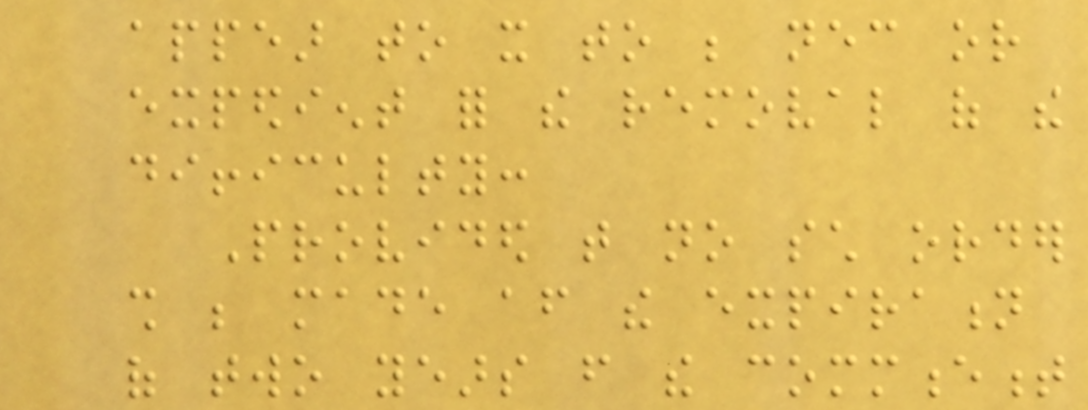appear to it to be necessary or
expedient for the removal of the
difficulty:
Provided that no such order
shall be made after the expiration
of two years from the commencement
